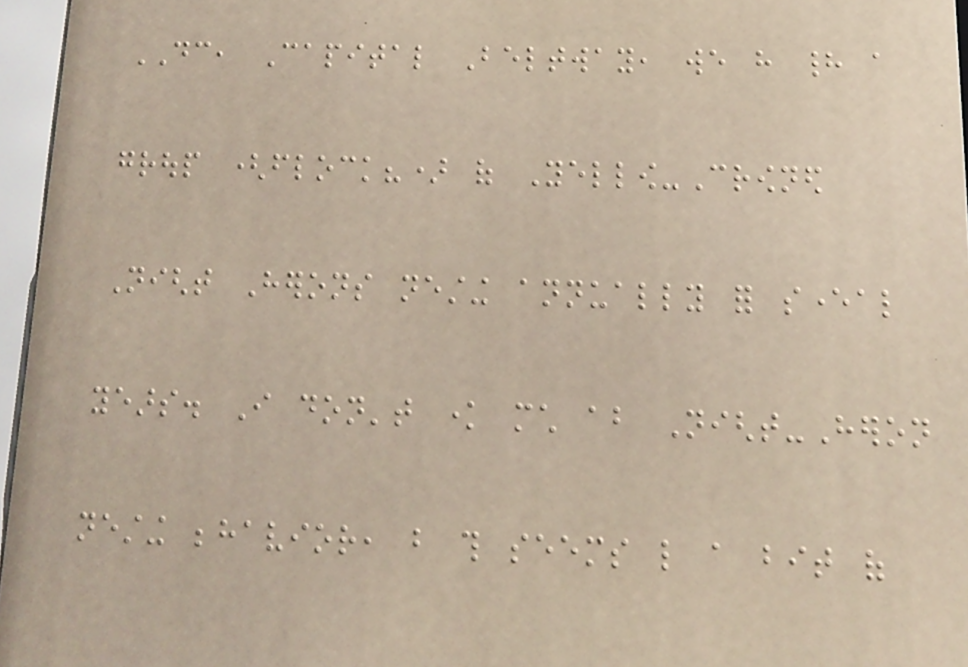DC, Capital Beltway, we have had a
group (flock?) of Yellow-Crowned
Night Herons nesting annually for several
years. I don't know much about Night-Heron
nesting behavior, but this seems like a bit of
